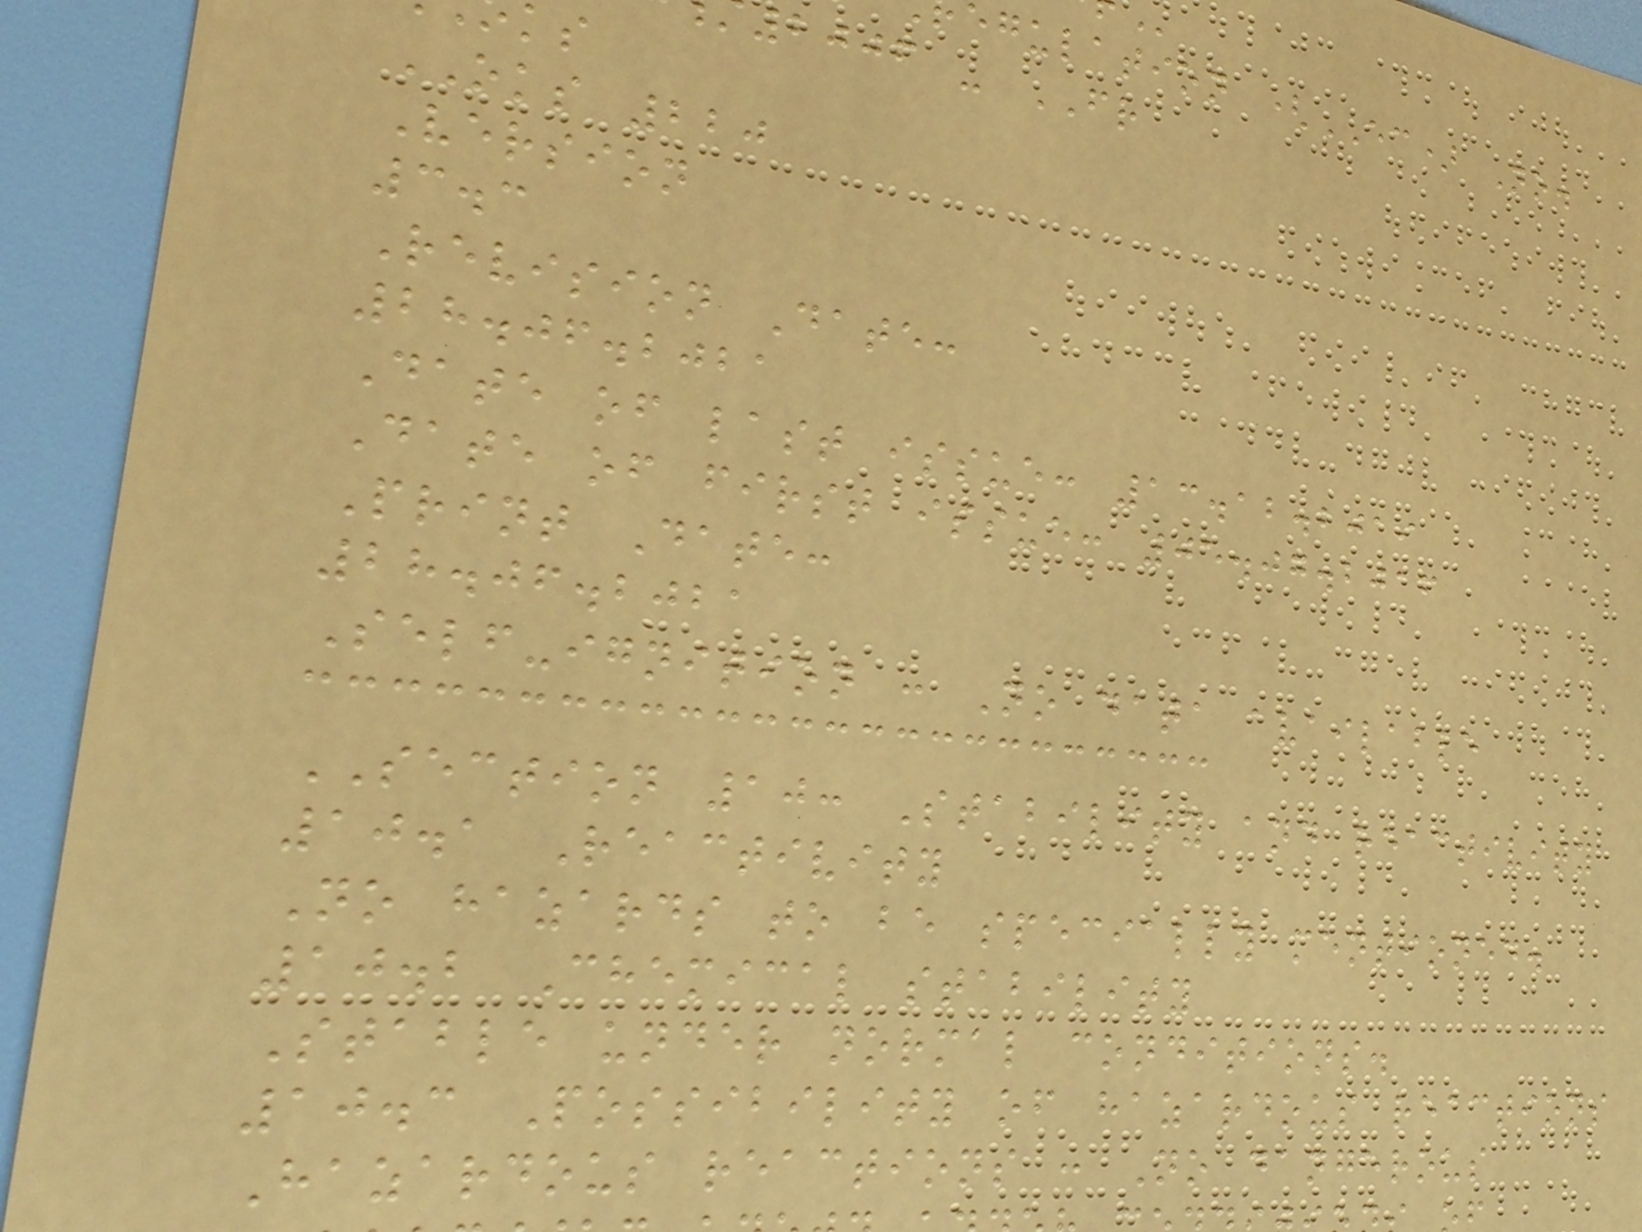egulation (EC) No.
2006 - FR
OKS 220
Version
3.3
Revision Date:
28.06.2021
Date of last issue: 13.12.2019
Date of first issue: 05.07.2016
Print Date:
28.06.2021
Self-ignition : No data available
SECTION 10: Stability and reactivity
10.1 Reactivity
No hazards to be specially mentioned.
10.2 Chemical stability
Stable under normal conditions.
10.3 Possibility of hazardous reactions
Hazardous reactions : No dangerous
